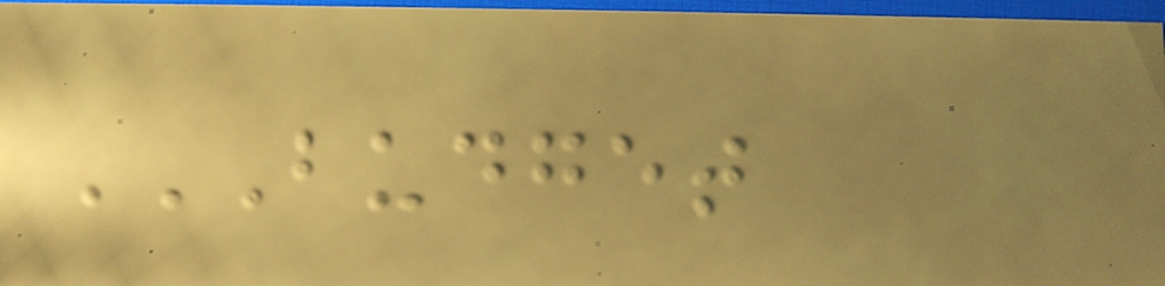BUDGET
